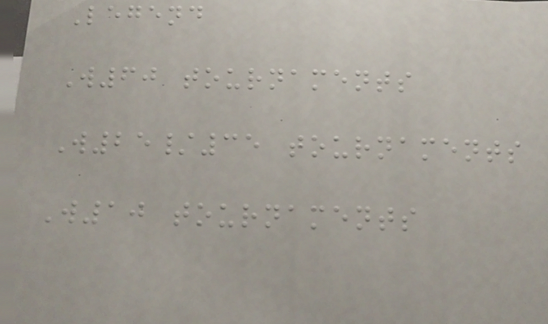Legend
W60 tournaments
W25/35 tournaments
W10 tournaments
